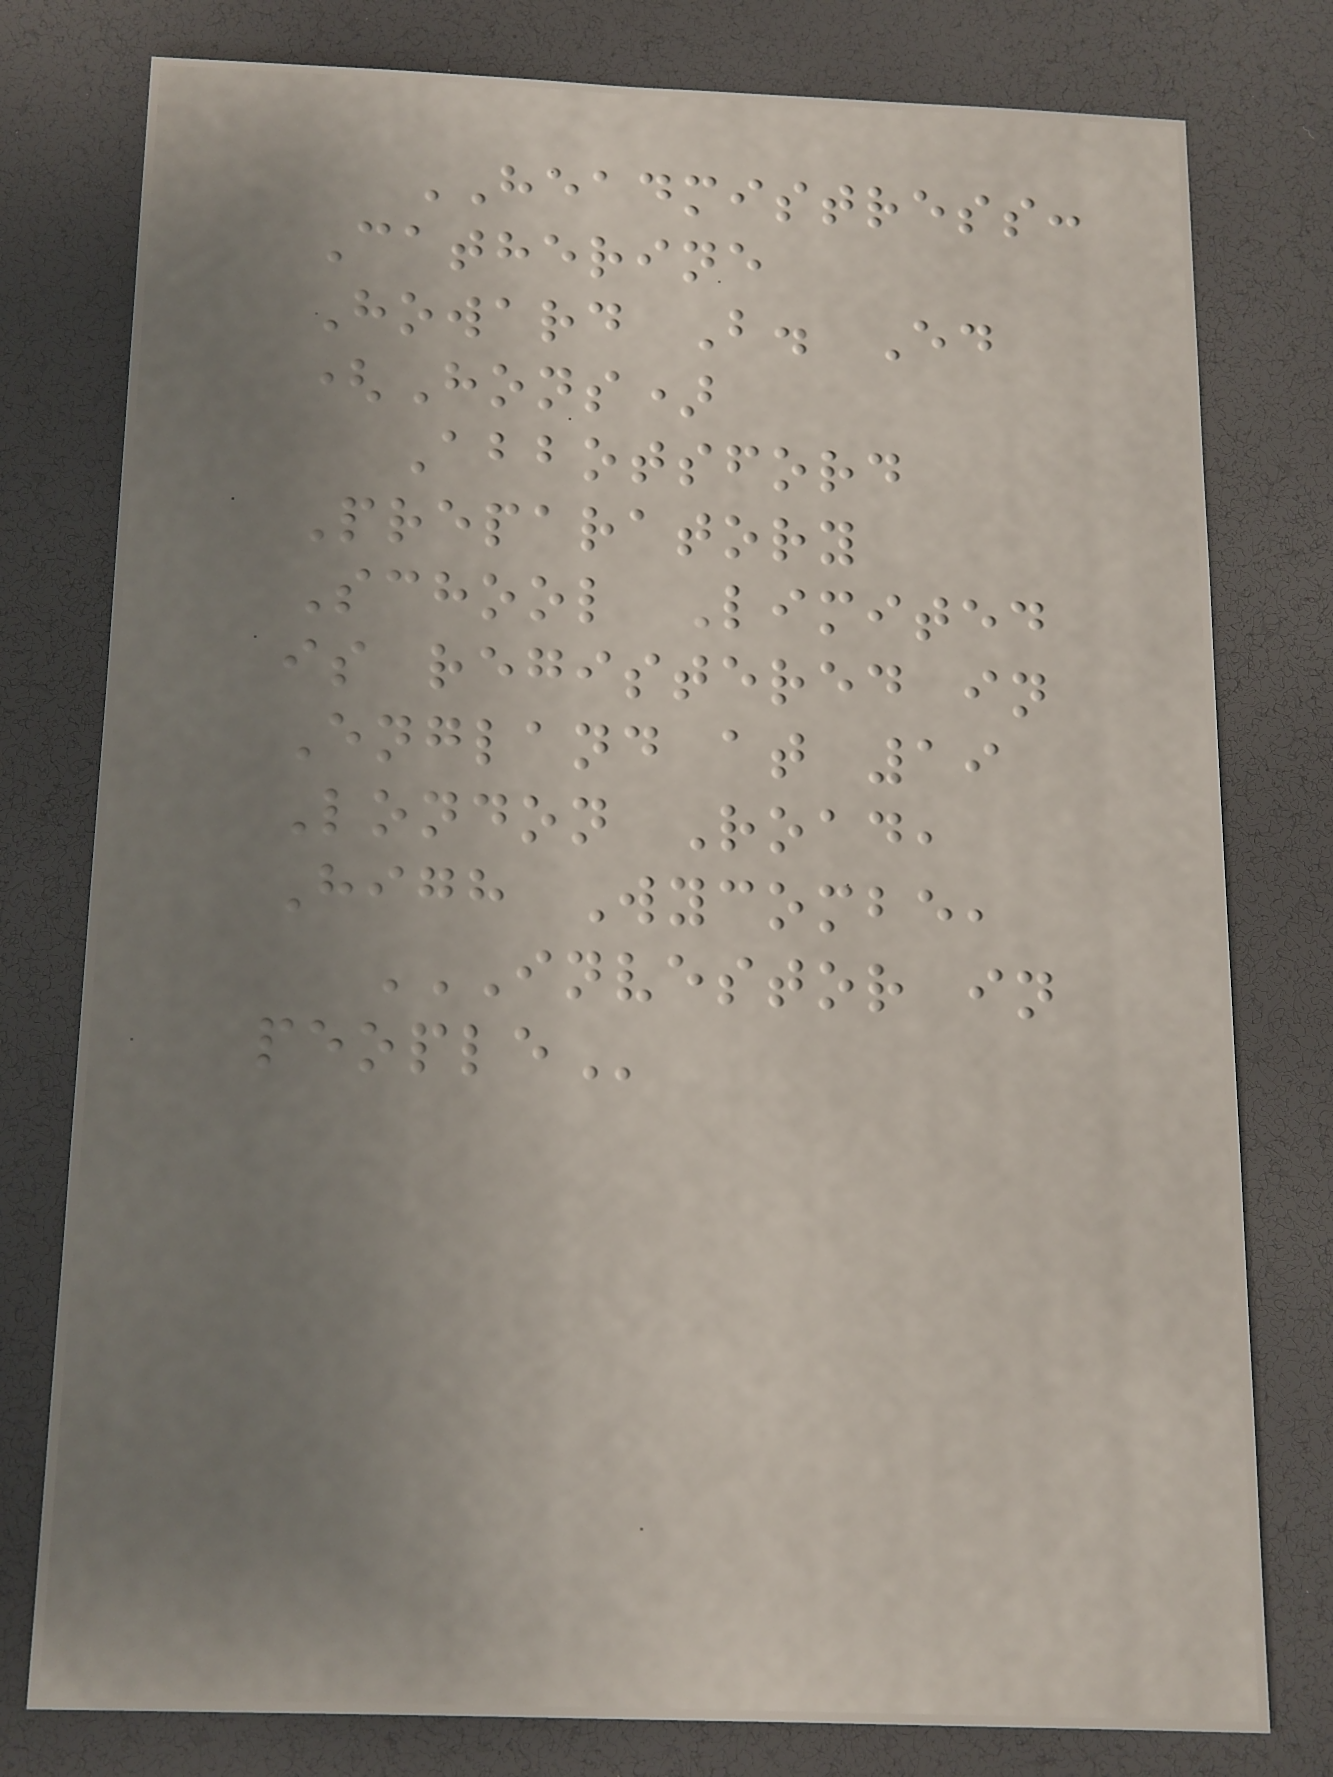HEADMISTRESS:
Catherine
Howard B. Ed
(Hons)
Abbotsford
Preparatory
School Limited
is registered in
England at 19
London Road,
High Wycombe,
INVESTOR IN
PEOPLE
